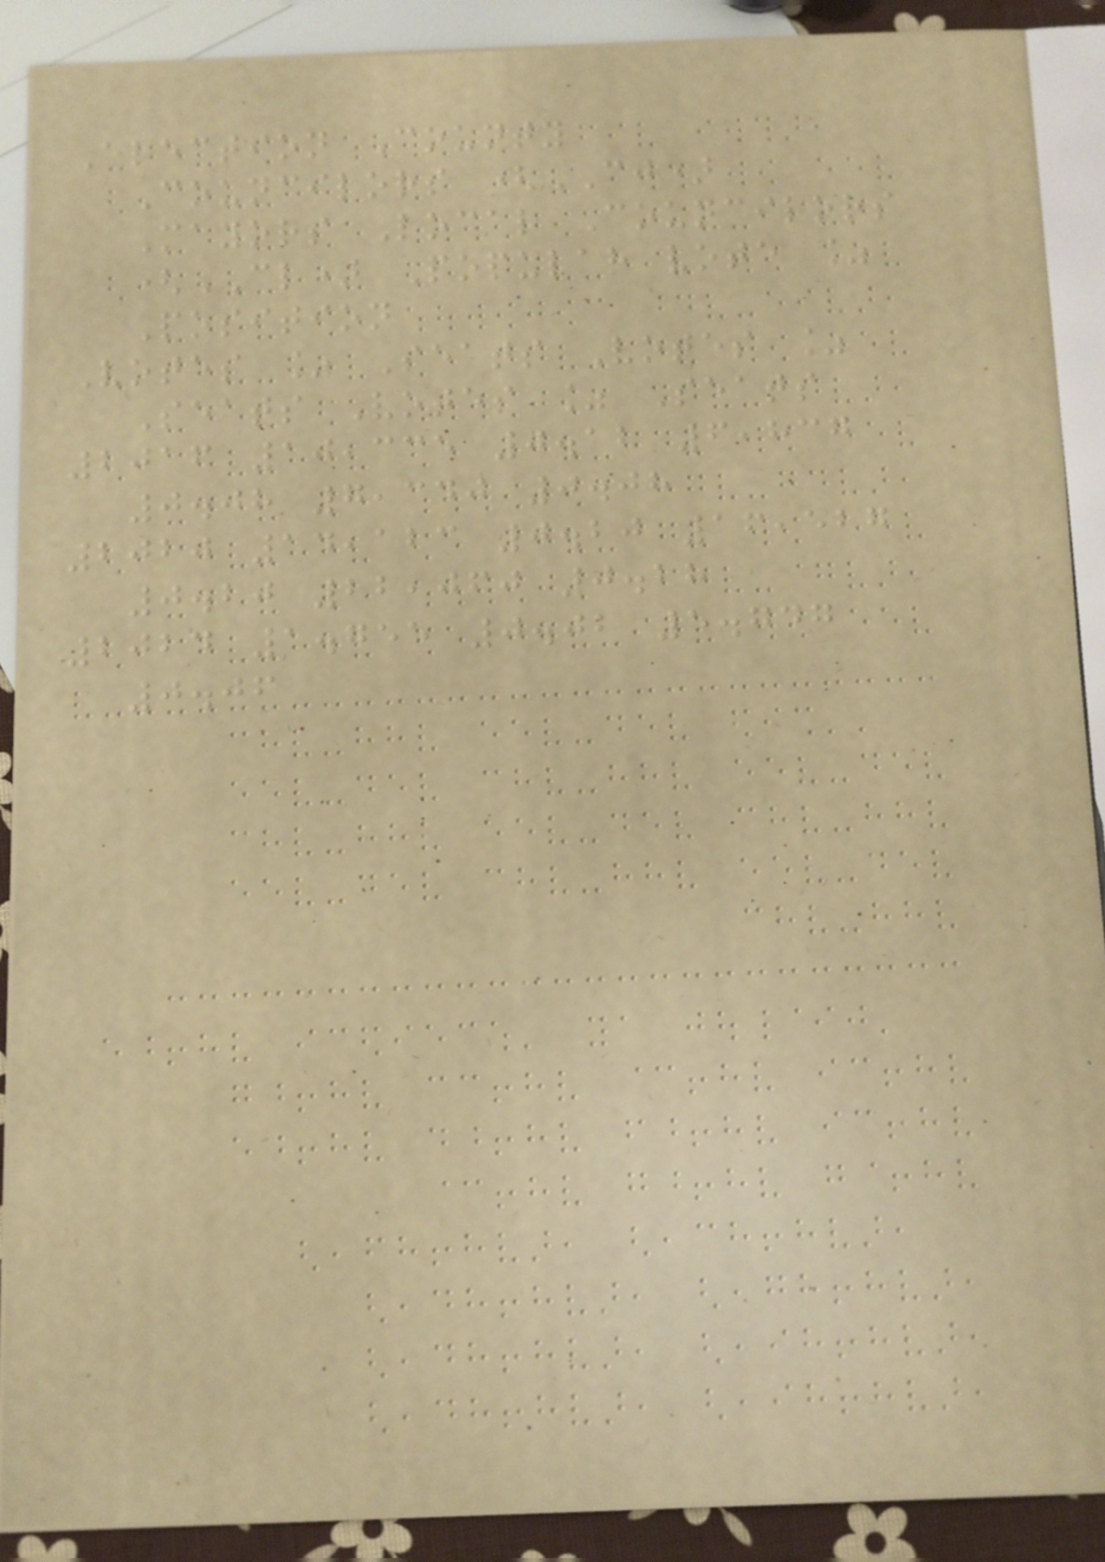Election County
Councilors (CJ)
Mayors Local Councilors
(CL) Popular vote %
Position
Votes % Seats Votes %
Seats Votes % Seats
2016 10,335 0.12 6,837
0.08 7,340 0.08
2020 14,123 0.20 16,527
0.20 22,060 0.28
2024 1.755 0.02 5.747
0.06
